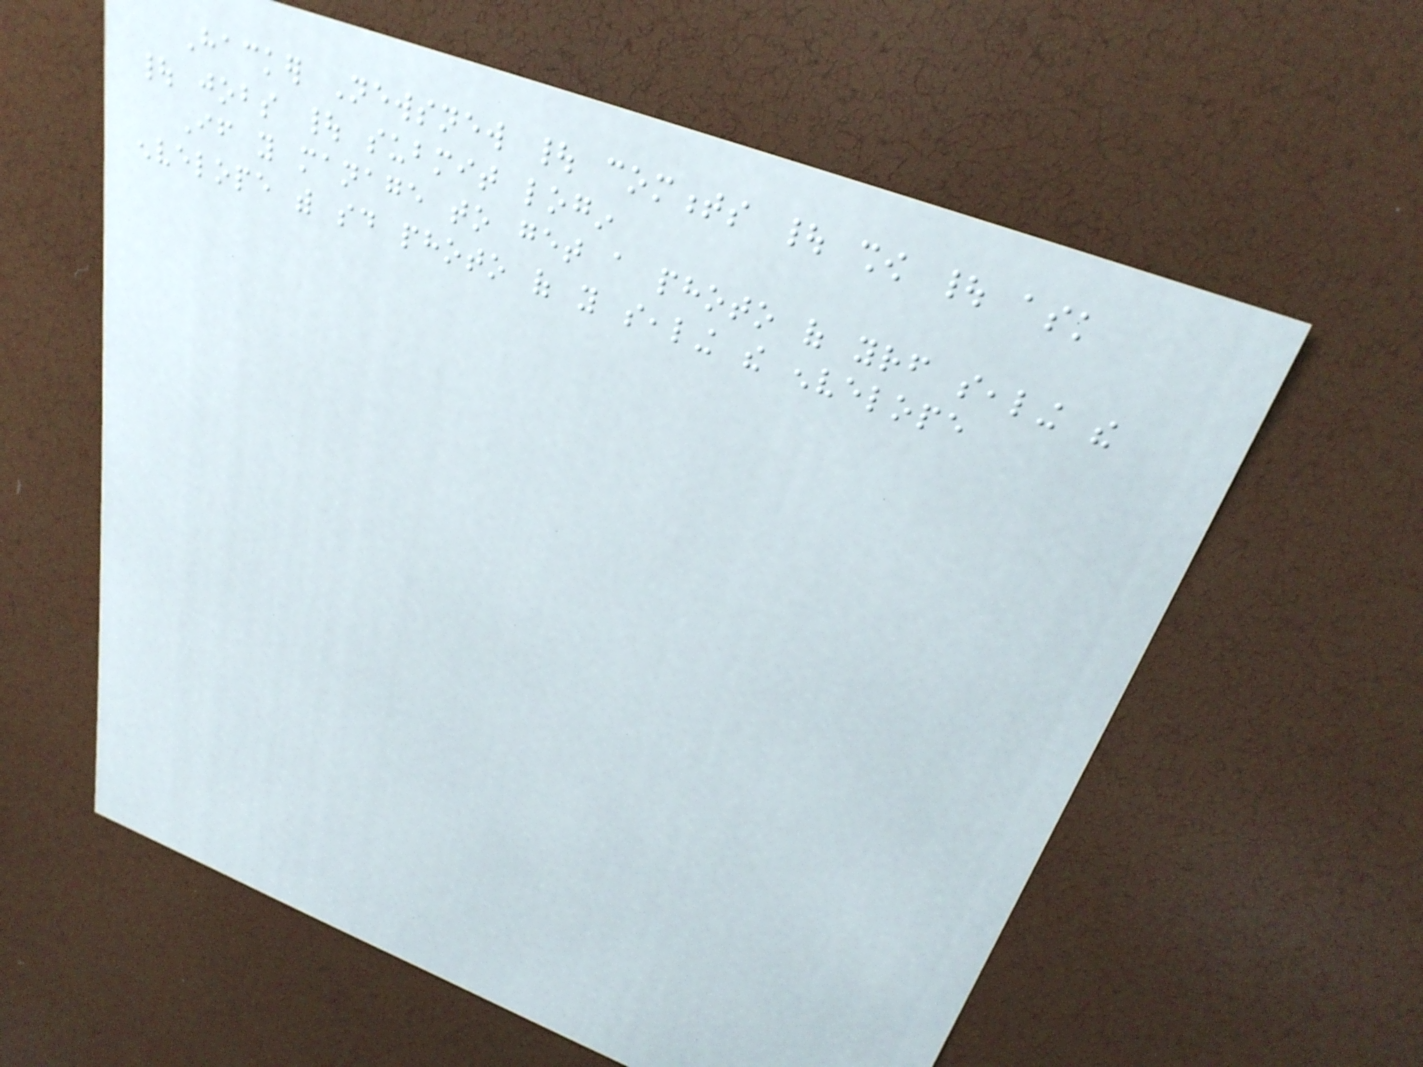Hacker Newsnew | comments | show | ask
| jobs | submit login
If you manage to get a photo of yourself sealing the
envelope with said photo of you sealing the envelope
